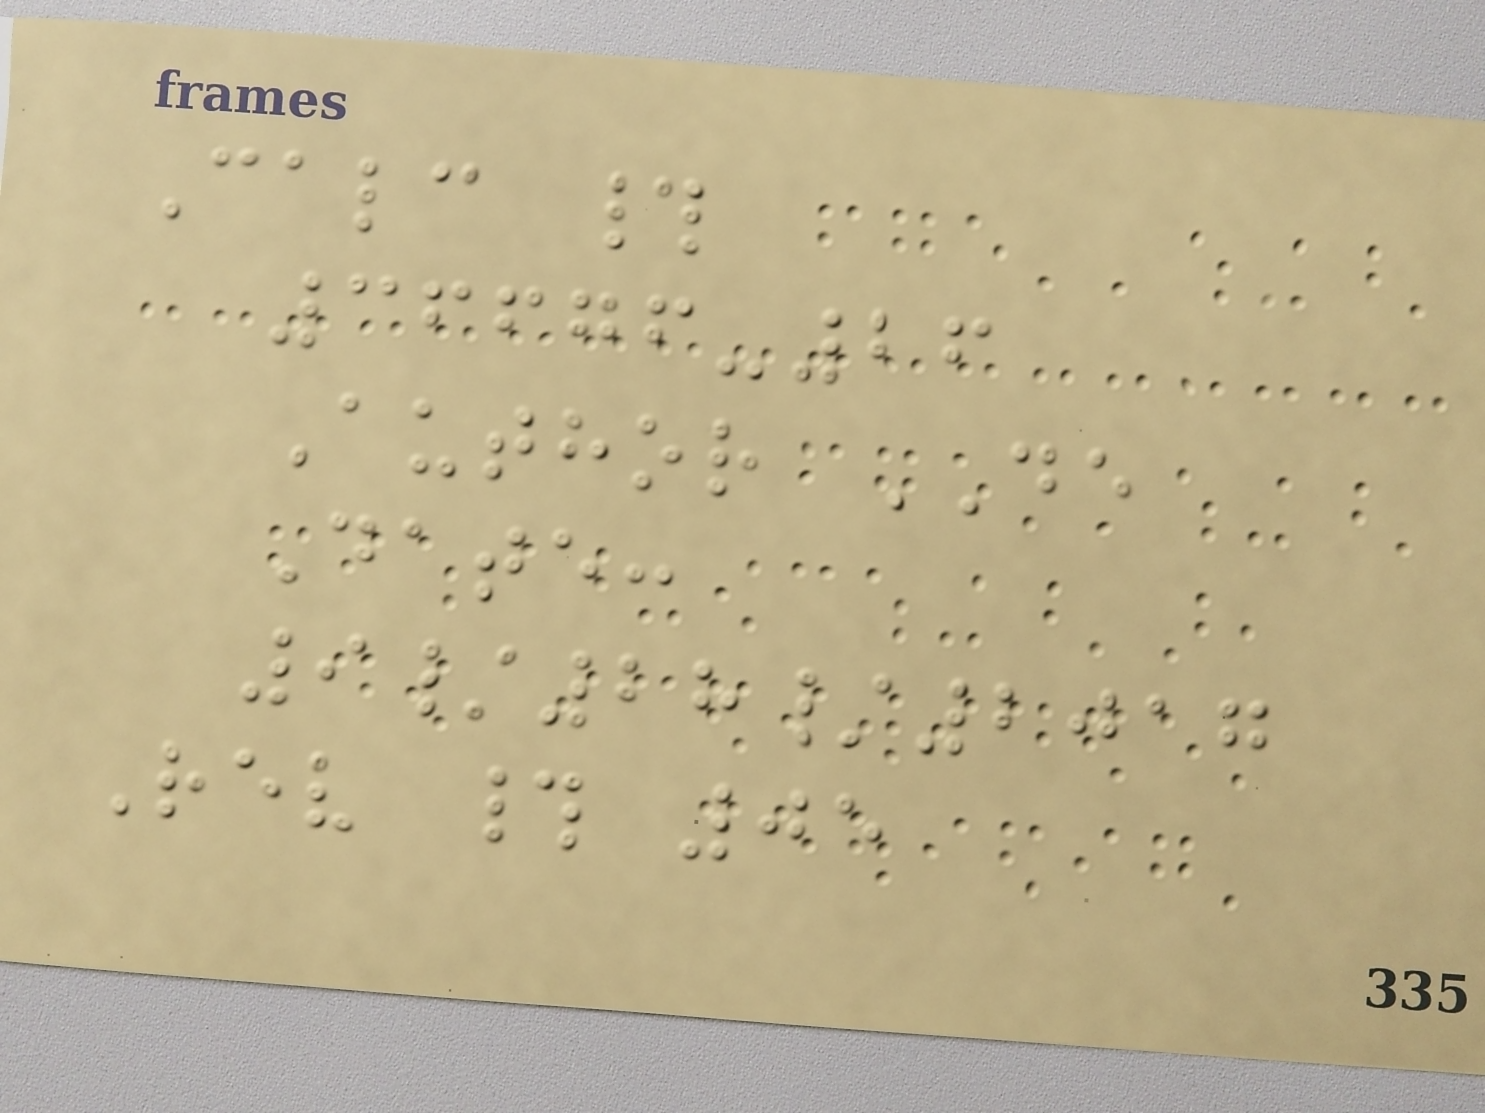Calc #
36676-26
Author DE
Date:
9/28/2017
Rev # 05
